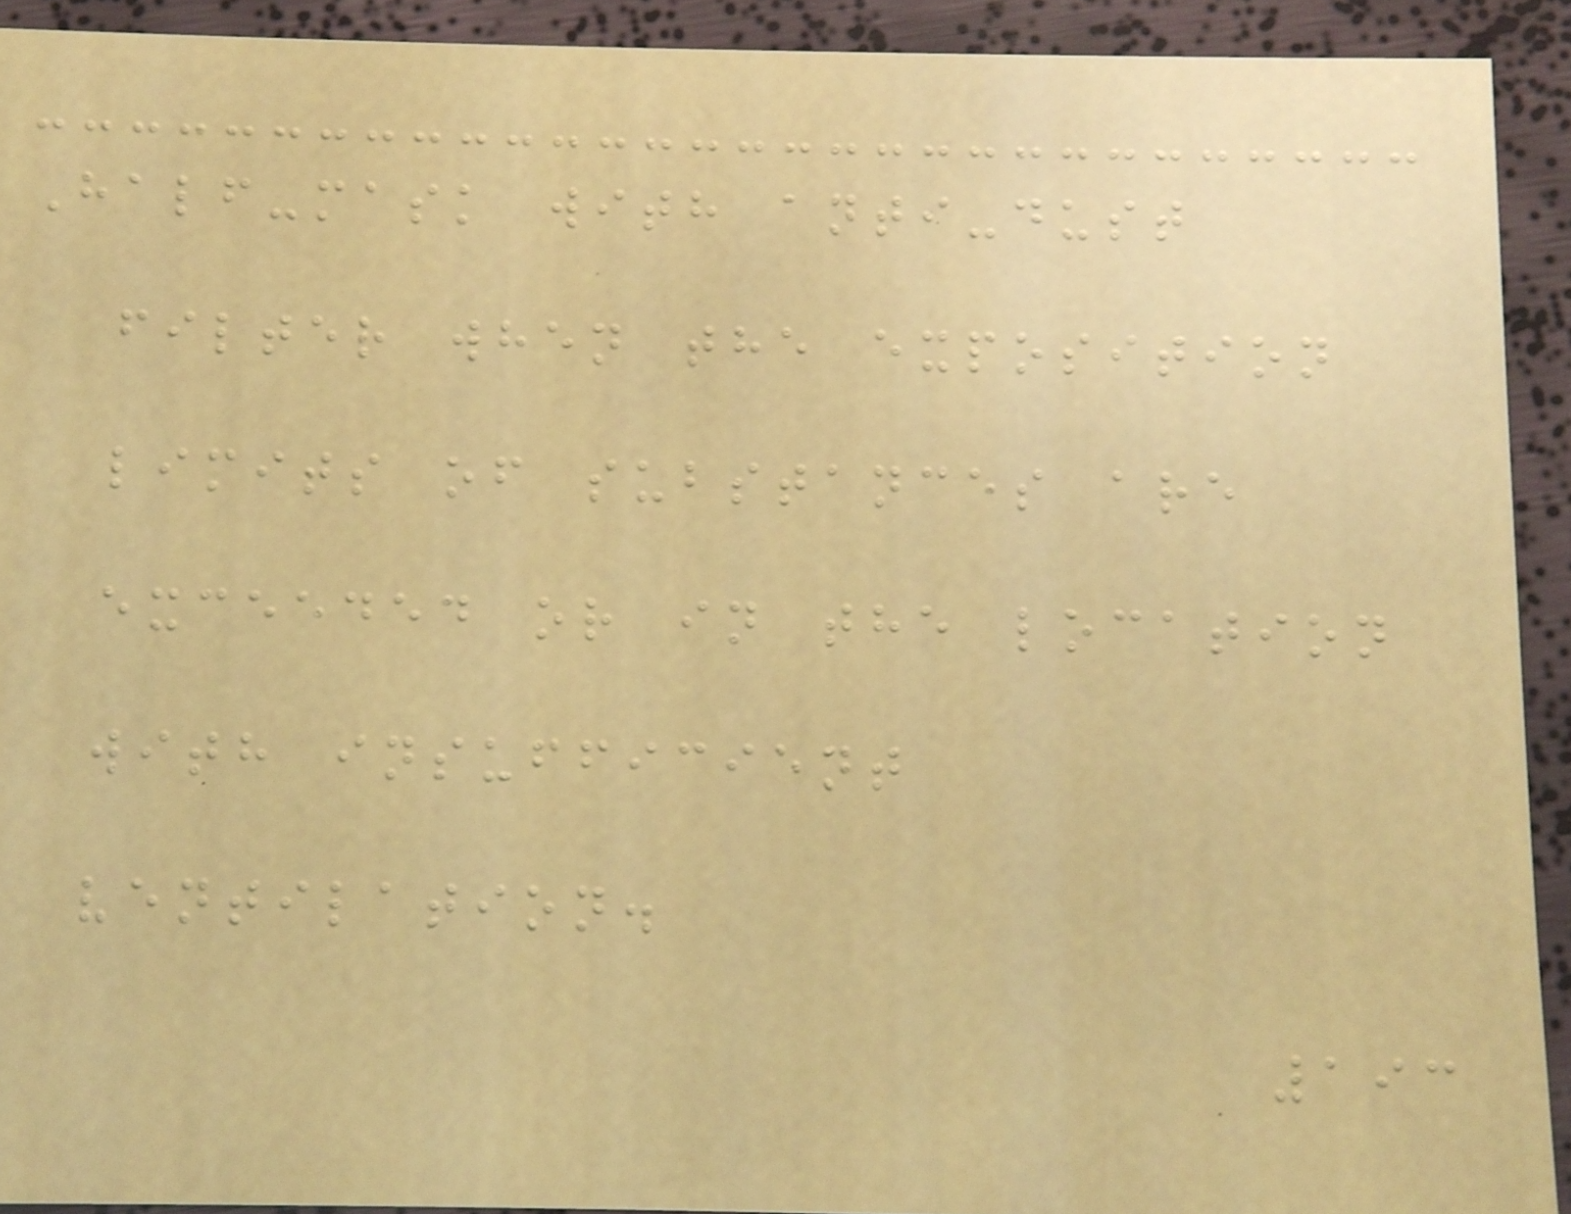Half-mask with anti-dust
filter when the exposition
limits of substances are
exceeded or in the location
with insufficient
ventilation.
193
